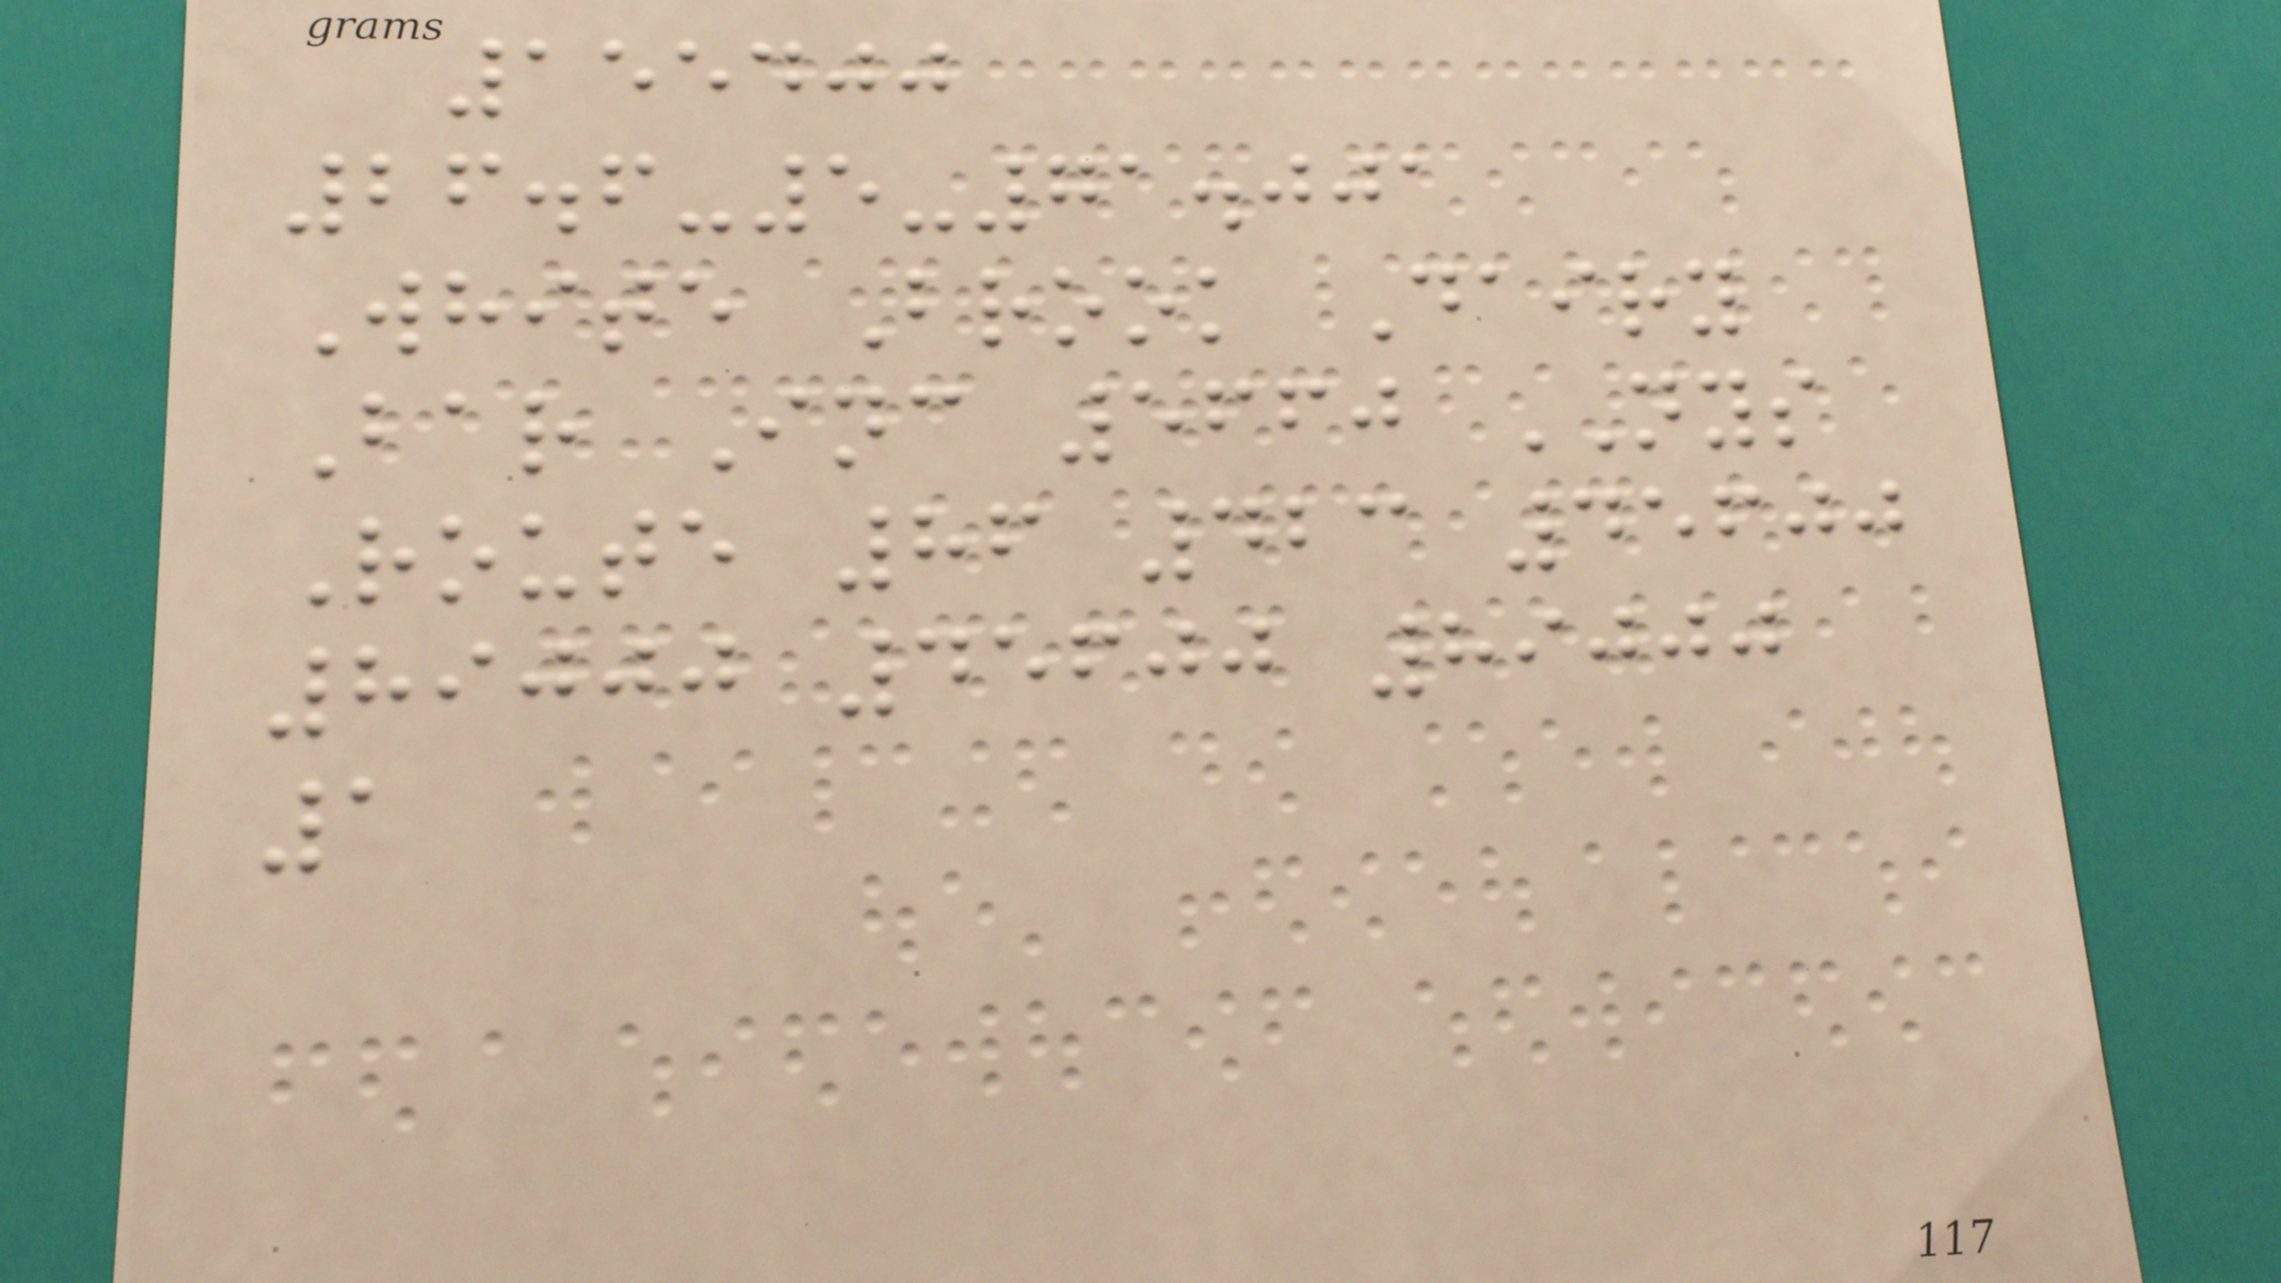155400
26.6-5-71.001
White Brook Dairy
Bar Inc 5660 NYS
Route 86 423 45600
89000 45600 89000
1
